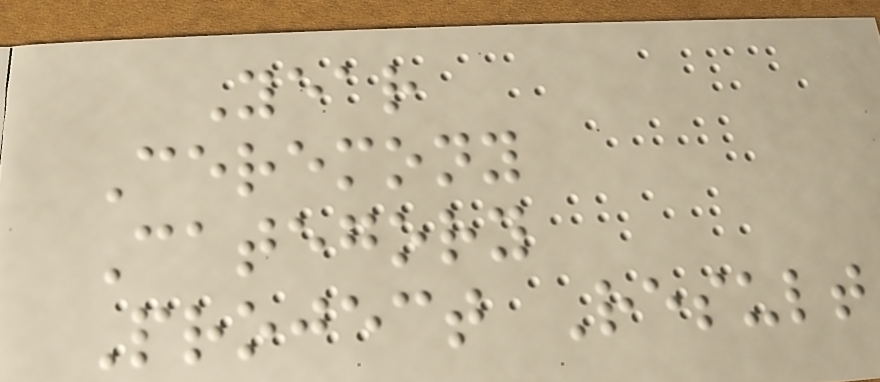Year
Ceremony
Category
Project Result
